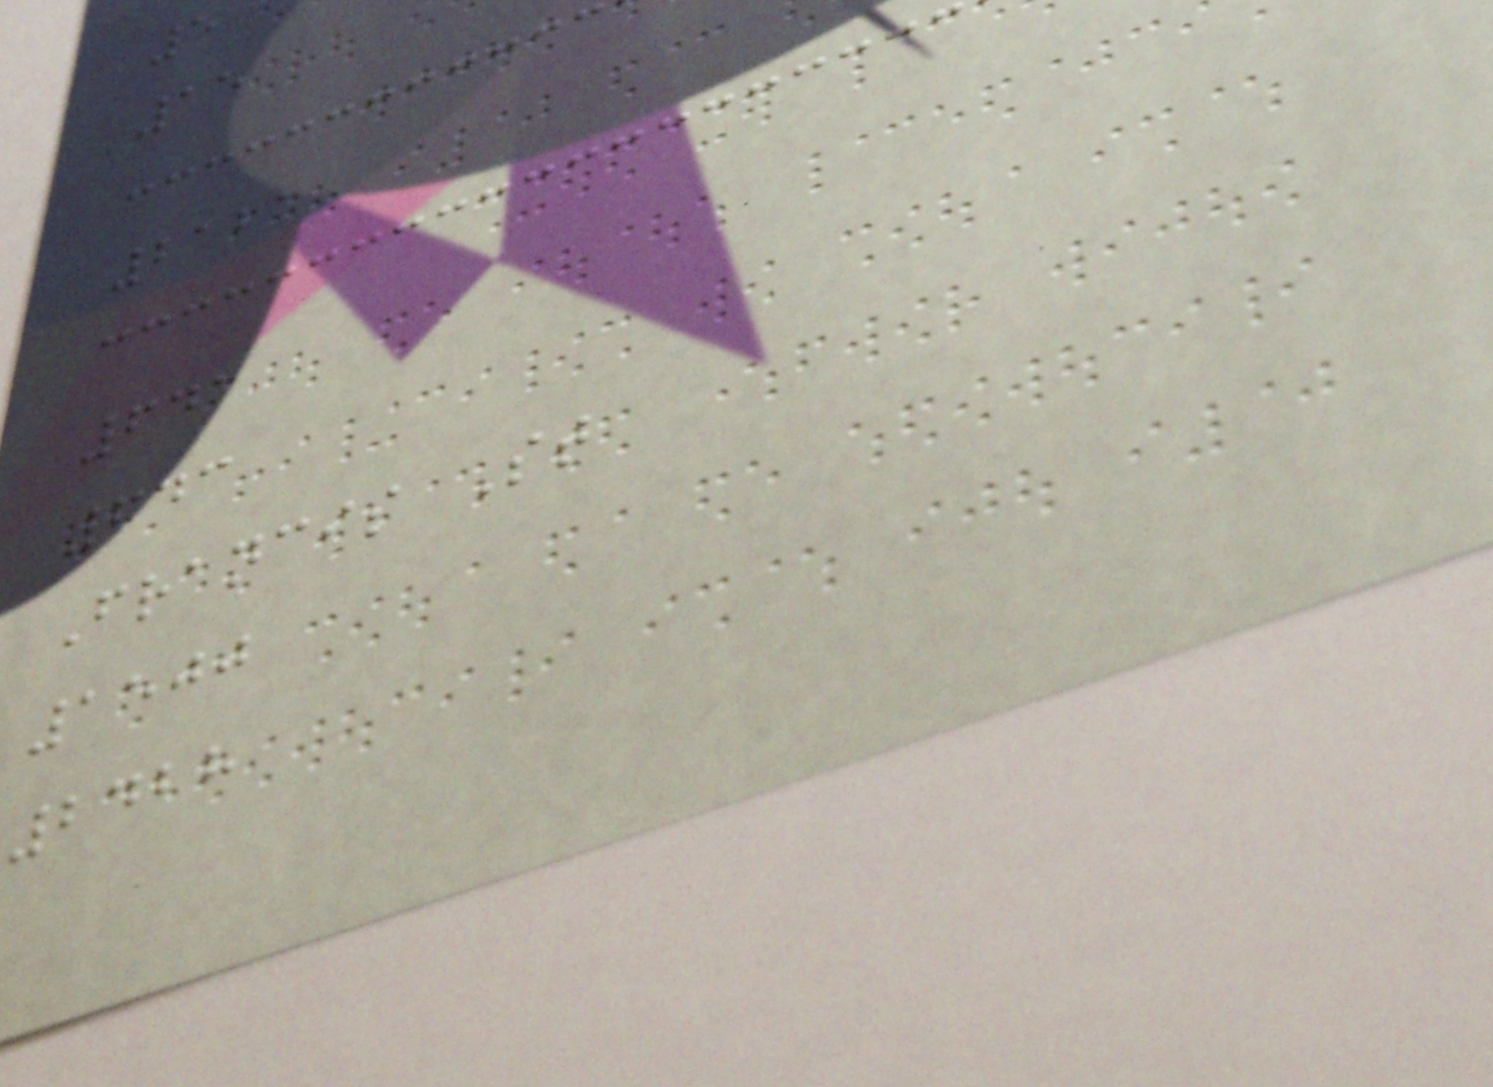5
15
2121
641
643
Francis St
1500
2428
